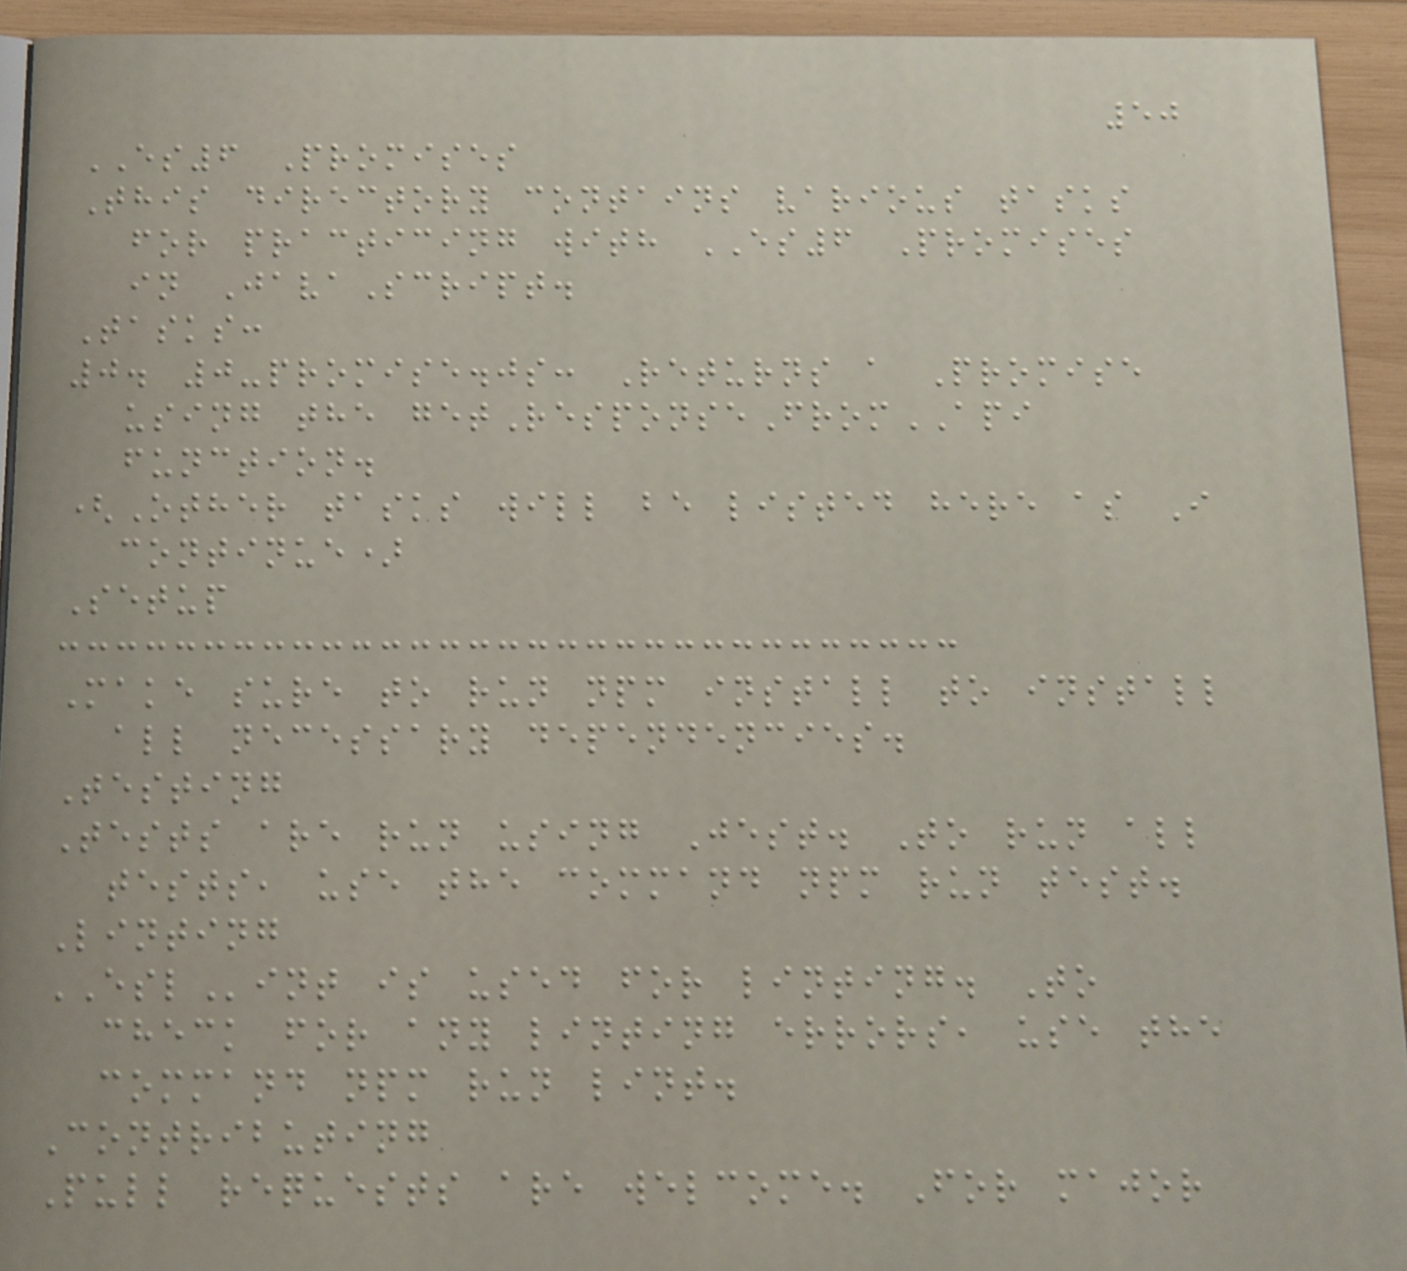50
ES6 Promises
This directory contains various tasks
for practicing with ES6 Promises
in JavaScript.
Tasks:
0. 0-promise.js: Returns a Promise
using the getResponseFromAPI
function.
(Other tasks will be listed here as I
continue)
Setup
Make sure to run npm install to install
all necessary dependencies.
Testing
Tests are run using Jest. To run all
tests, use the command npm run test.
Linting
ESLint is used for linting. To
check for any linting errors, use the
command npm run lint.
Contributing
Pull requests are welcome. For major
